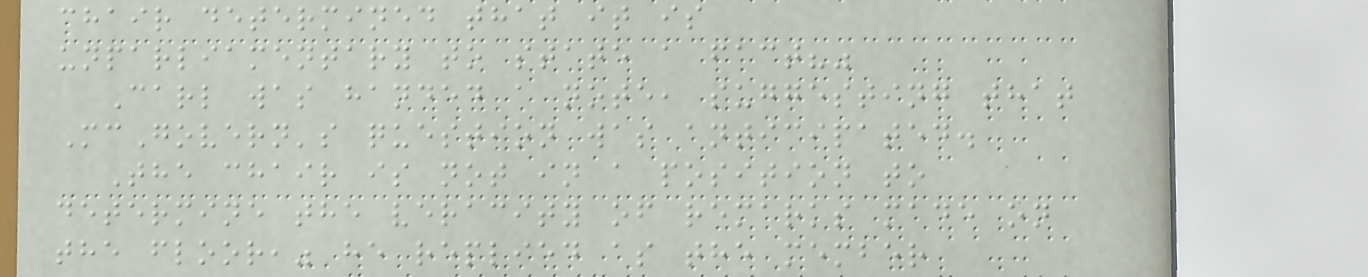chair determined that it is
unparliamentary to state a fact?"
Carl was handed a note, suggesting that
McGovern's question was anticipated.
The chair is not in a position to
determine the veracity of remarks made on
the floor," he replied as the member
